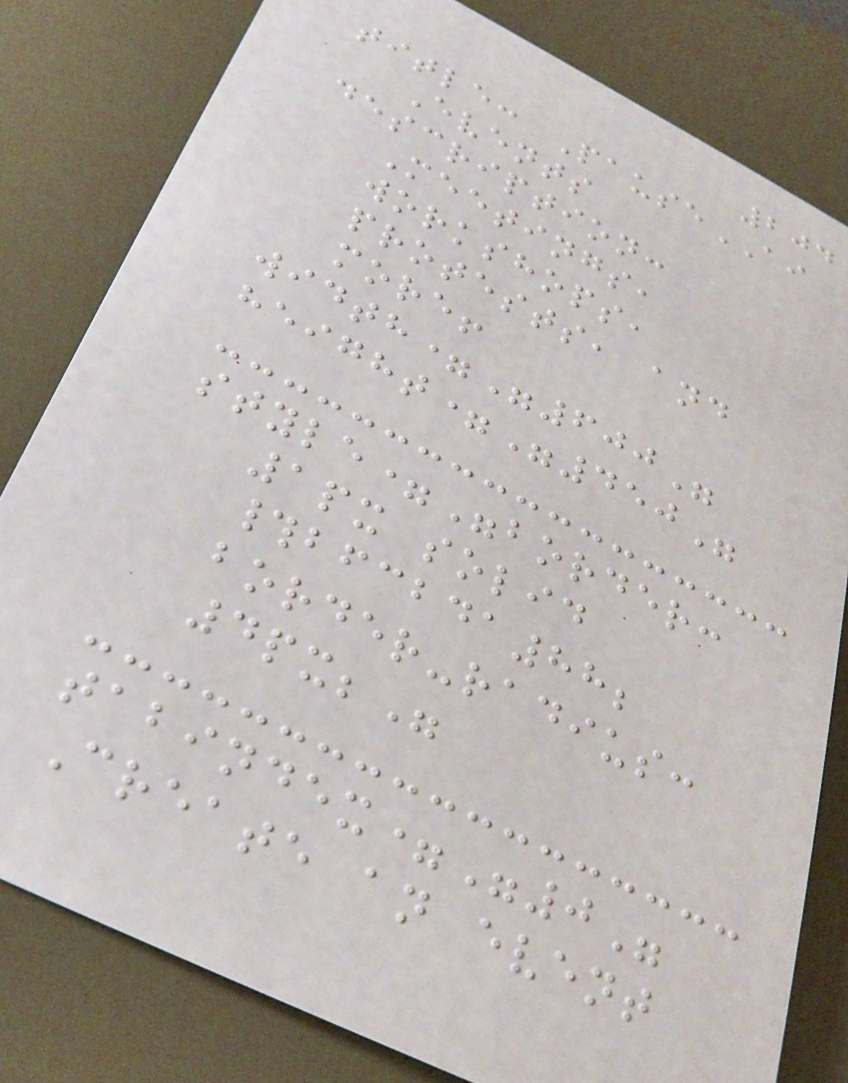204
title: PauseAI
Events
description:
Meetings,
workshops,
protests, and
more!
width="600"
height="450"
style="border:
1px solid
#bfcbda88;
border-radius:
4px;"
tabindex="0"
Create an event
